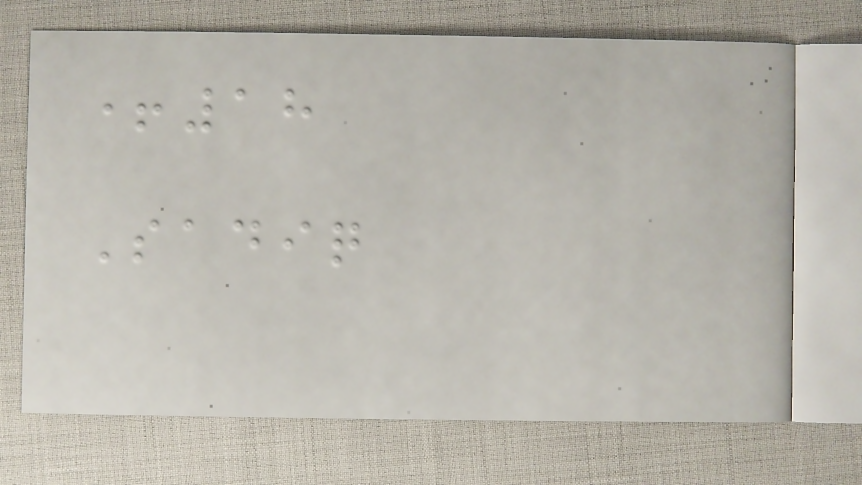+18
Sadiq
